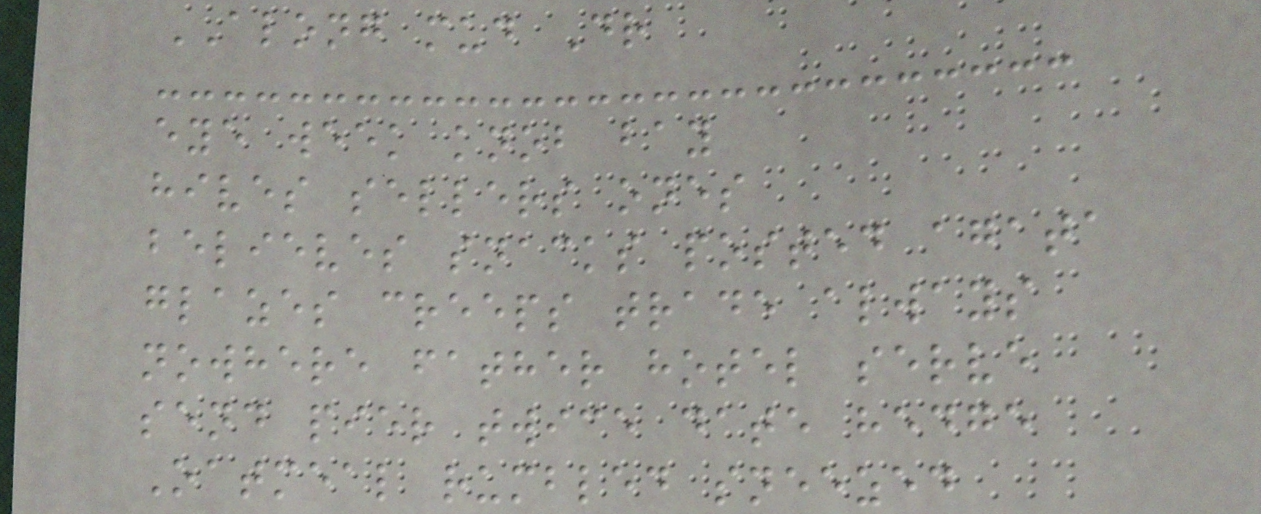ALONG mud Dr
eye week knob bay
hives sellers ones
believes snacks posted agata
glazes creeps trade always
nowhere father hotel serve
send pier twice date hedge
Oatmeal rumbled sneezed
